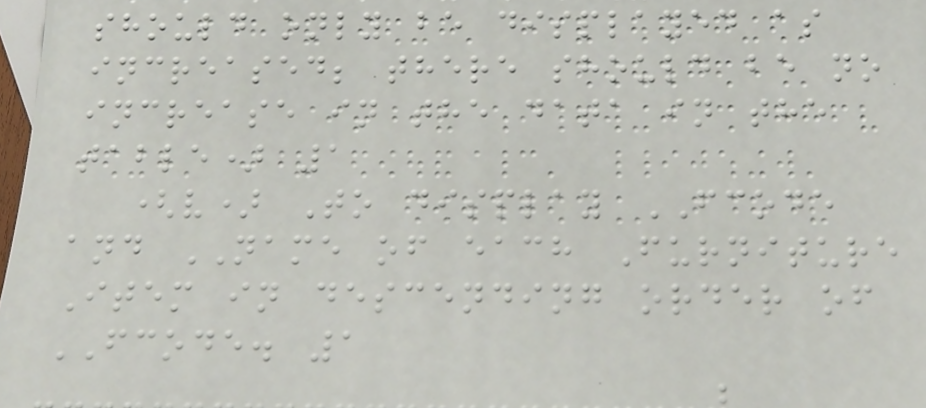should only be displayed as
increased; there should be no
increase in the data in the
table) 1
(v) To display FCODE
and NAME of each Furniture
Item in descending order of
FCODE. 1
